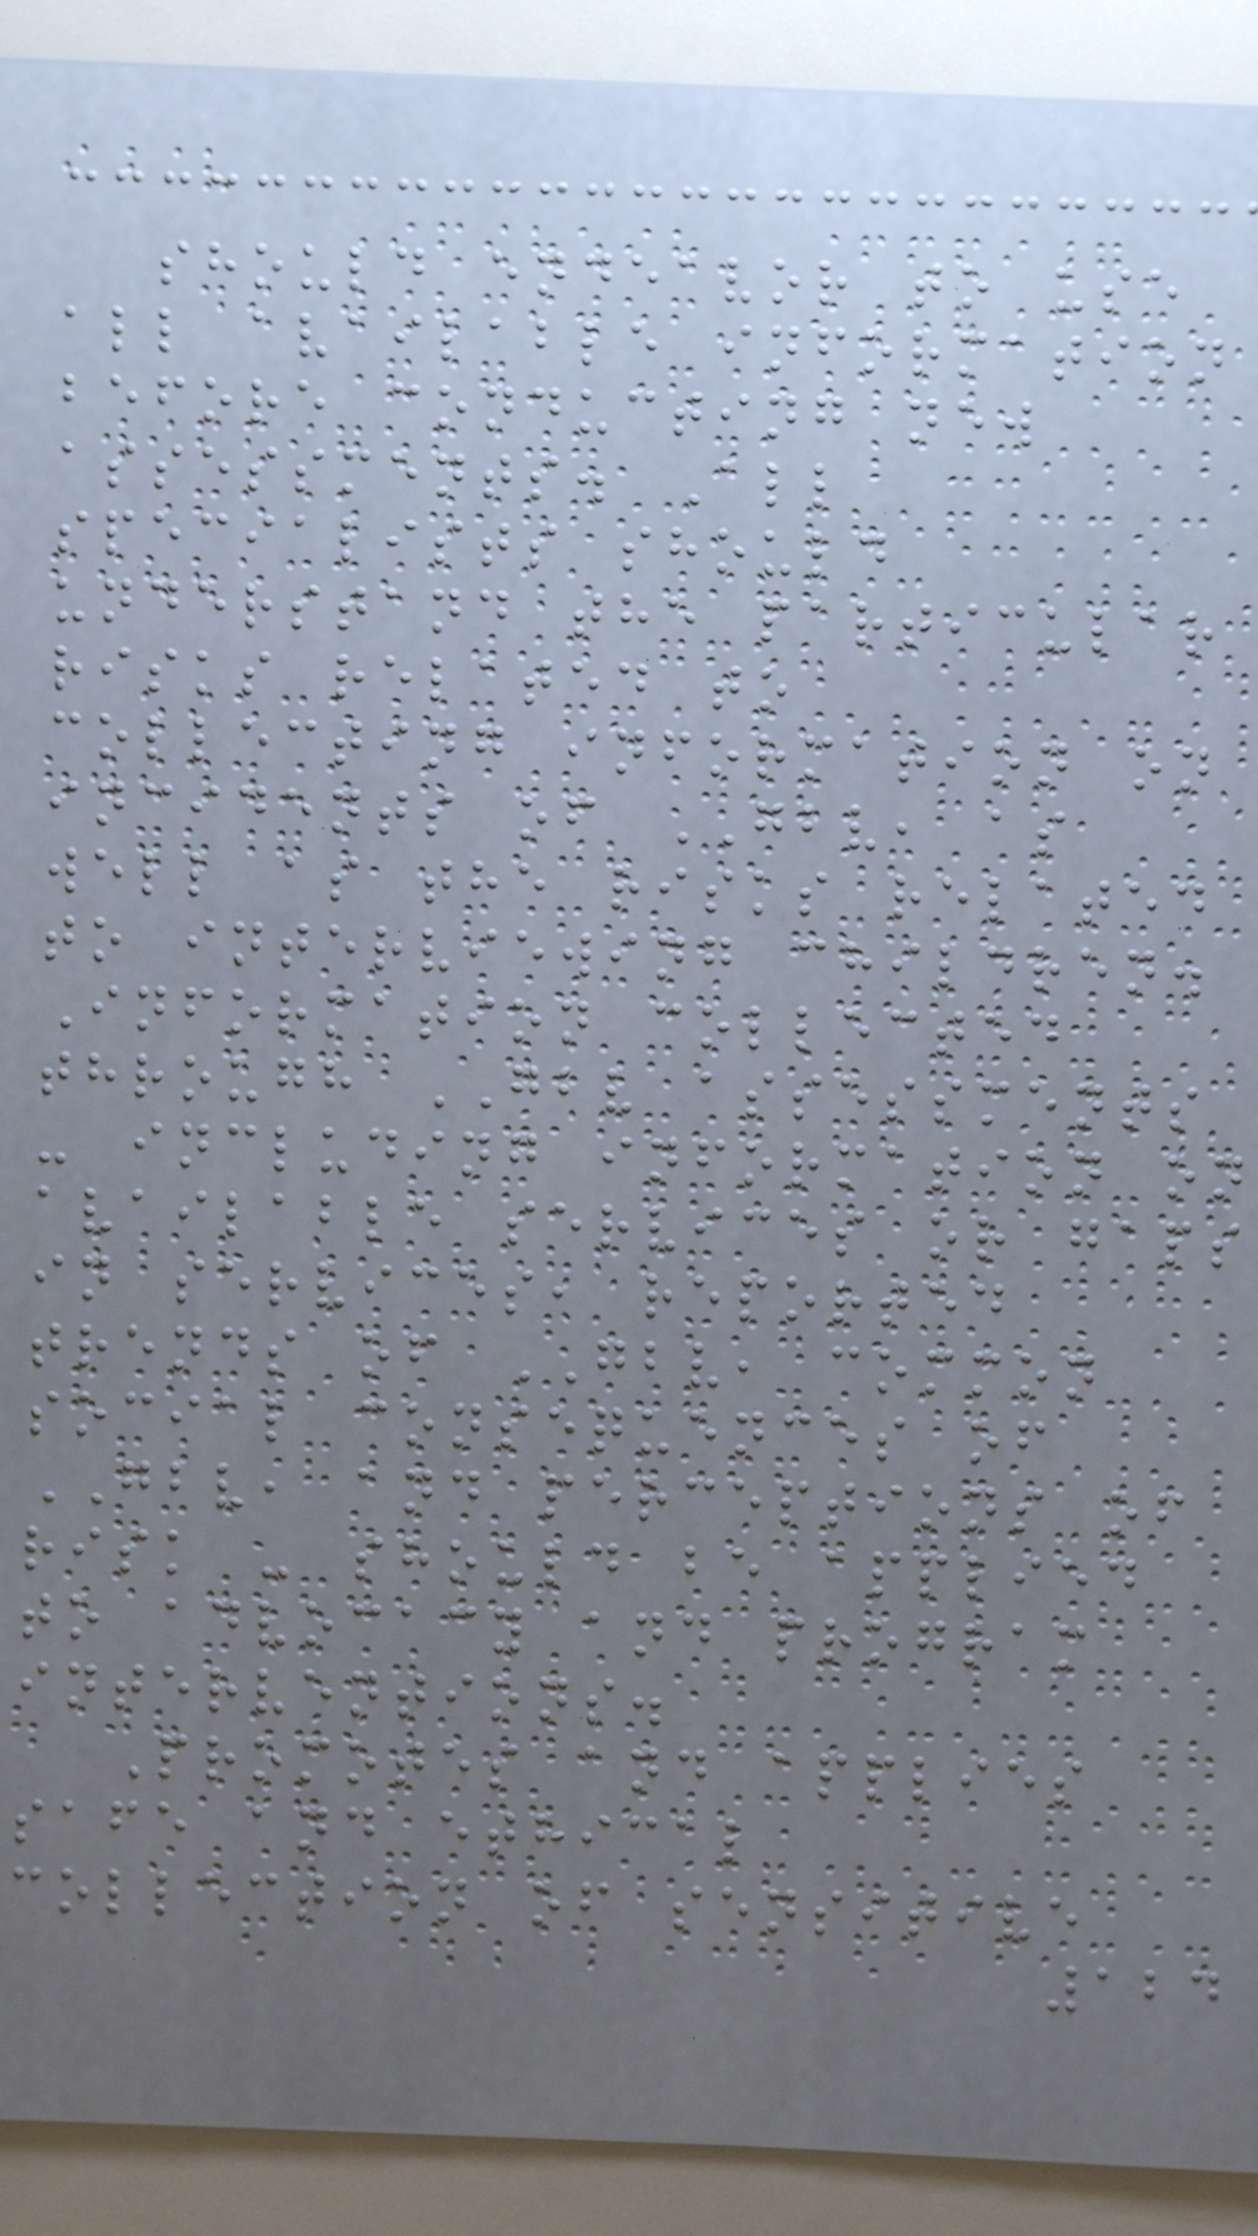should endeavor to use
all available information
before conducting new
assessments. All
specialists should
understand the particular
risks related to
collecting information on
incidents of GBV, as
well as the risks related
to interviewing children.
Information collected
through GBV assessments
- including information on
available services or gaps
in services, reported
trends of GBV, common
social consequences of
GBV, and perceptions of
risk - should be applied
to advocacy and program
interventions.
Promotes and applies
safe and ethical
collection of sensitive
124
